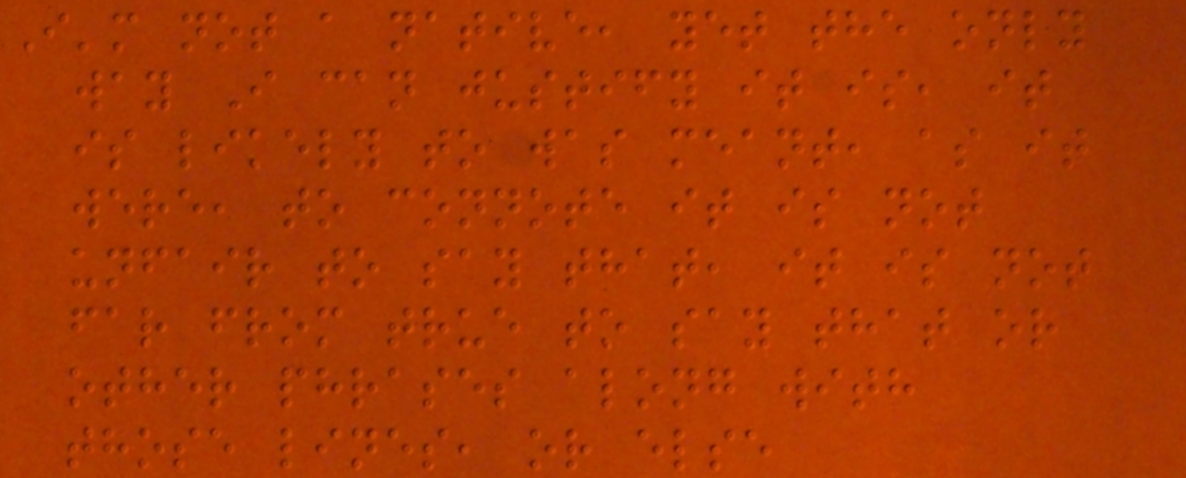I'm not a native, yet the only
way I can justify it is, it
is likely to was meant, as it
were, to connote it is not
unfair to say that, it is not
far from true to say that or
other phrases along with
those lines, or else
